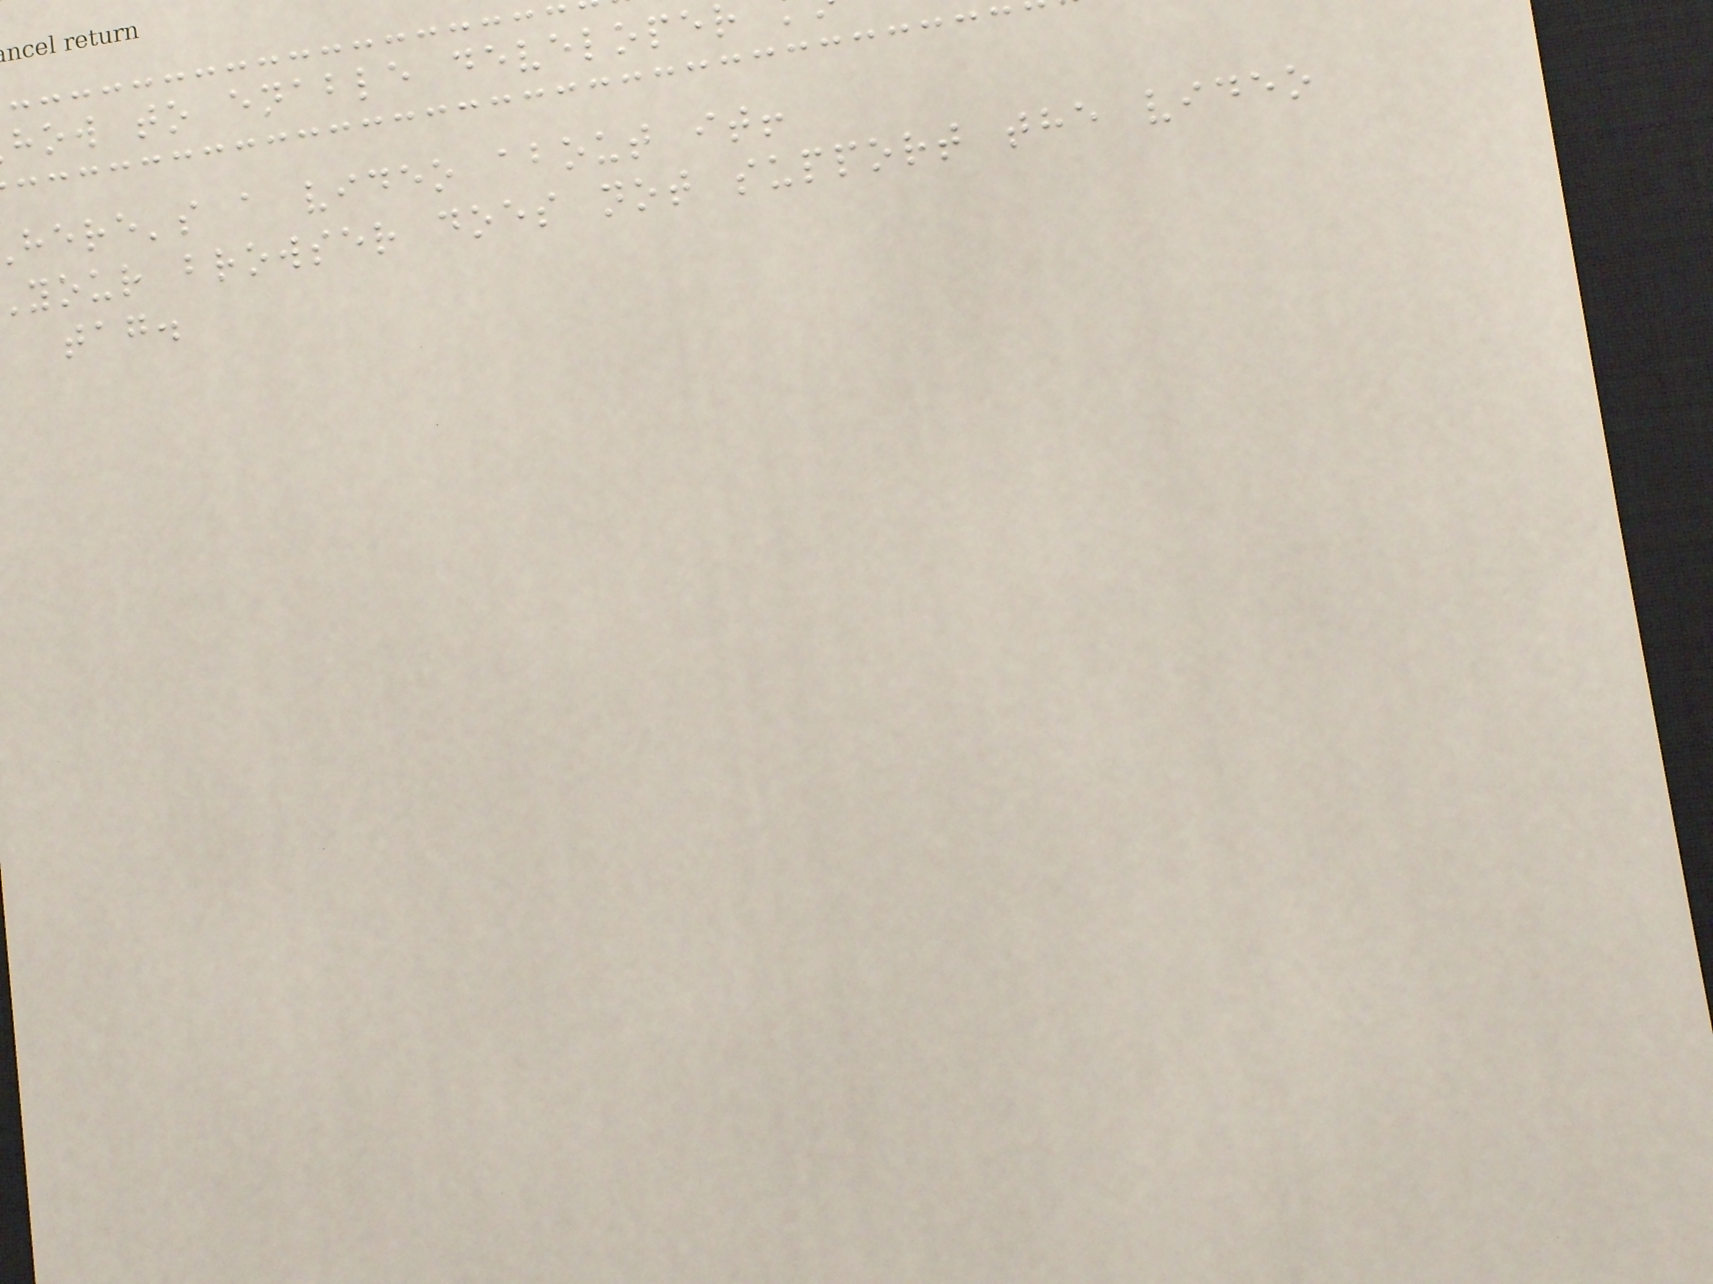how to enable developer
here's a video about it!
your browser does not support the video
tag.
